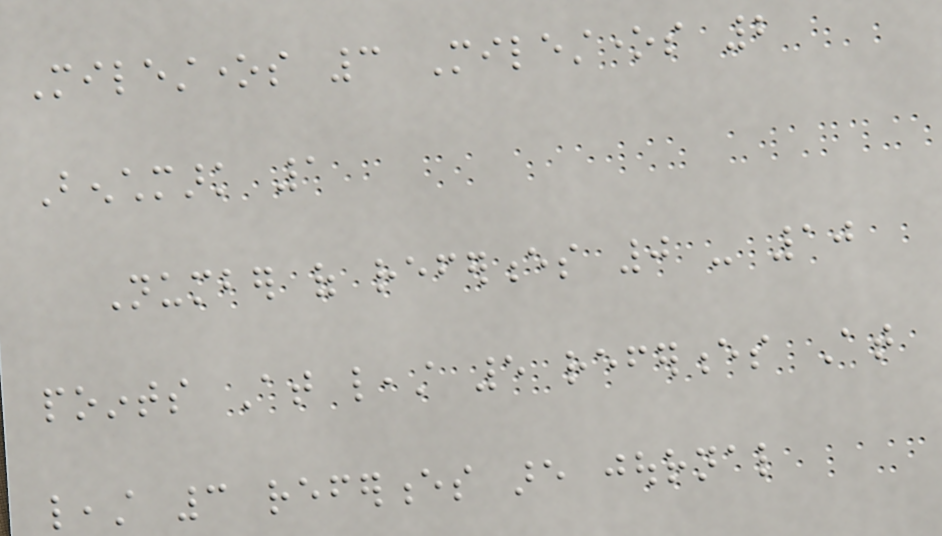Milestones 3 Milestones 2
Benchmark 1
Number of references 0 - 10
points At least 5 references At
least 3 references are journal
